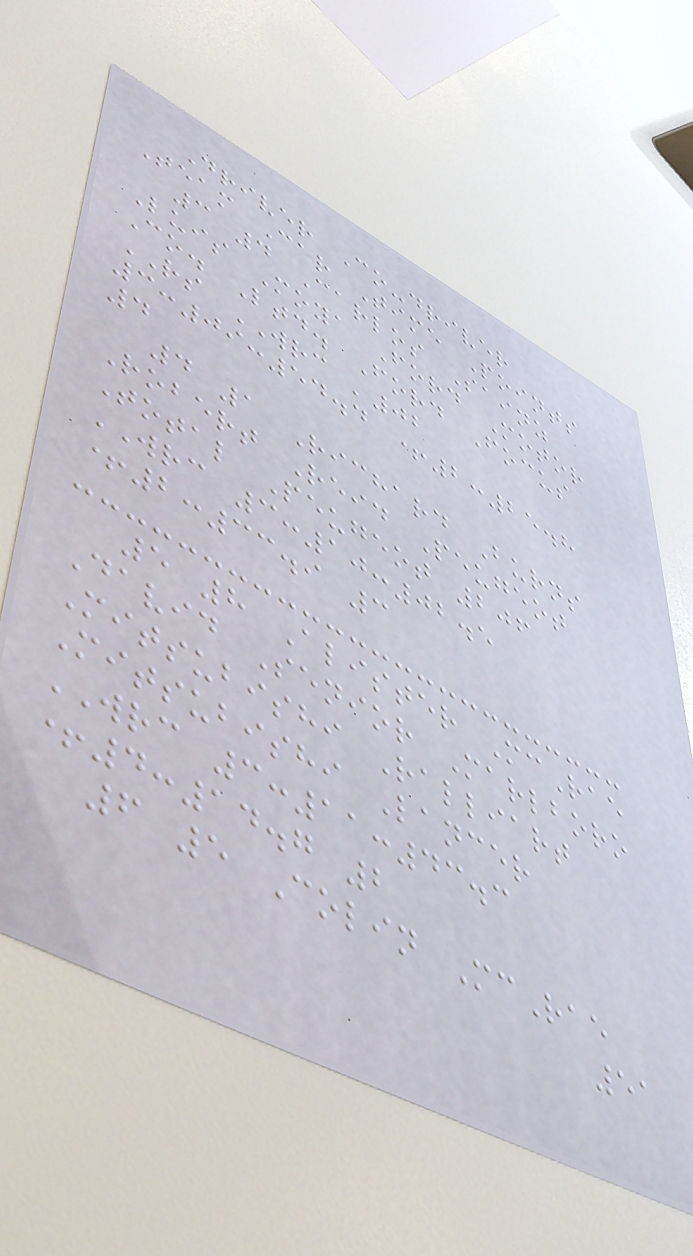Driver Co-driver
Team Car Time Points
3 4 Carlos Sainz
Luis Moya Ford Motor
Co. Ltd. Ford Focus
RS WRC '02
3:09:54.4 +2:25.8
4
4 1 Richard Burns
Robert Reid Peugeot
Total Peugeot 206
WRC 3:10:02.5
+2:33.9 3
5 8 Alister McRae
David Senior Marlboro
Mitsubishi Ralliart
Mitsubishi Lancer
WRC 3:11:43.3
+4:14.7 2
6 5 Colin McRae
51
